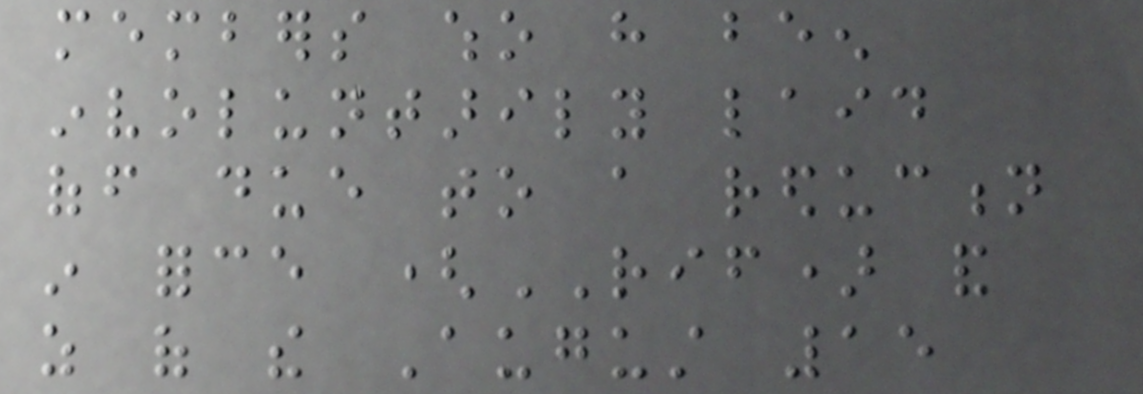members who have been
involuntarily laid
off due to a reduction
in force (RIF) and
as of the August 15
